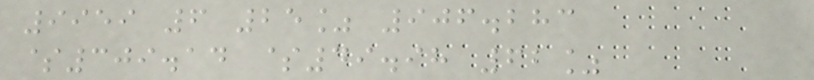9959 6 25% 906.283
$309.14 $49.98 62%
